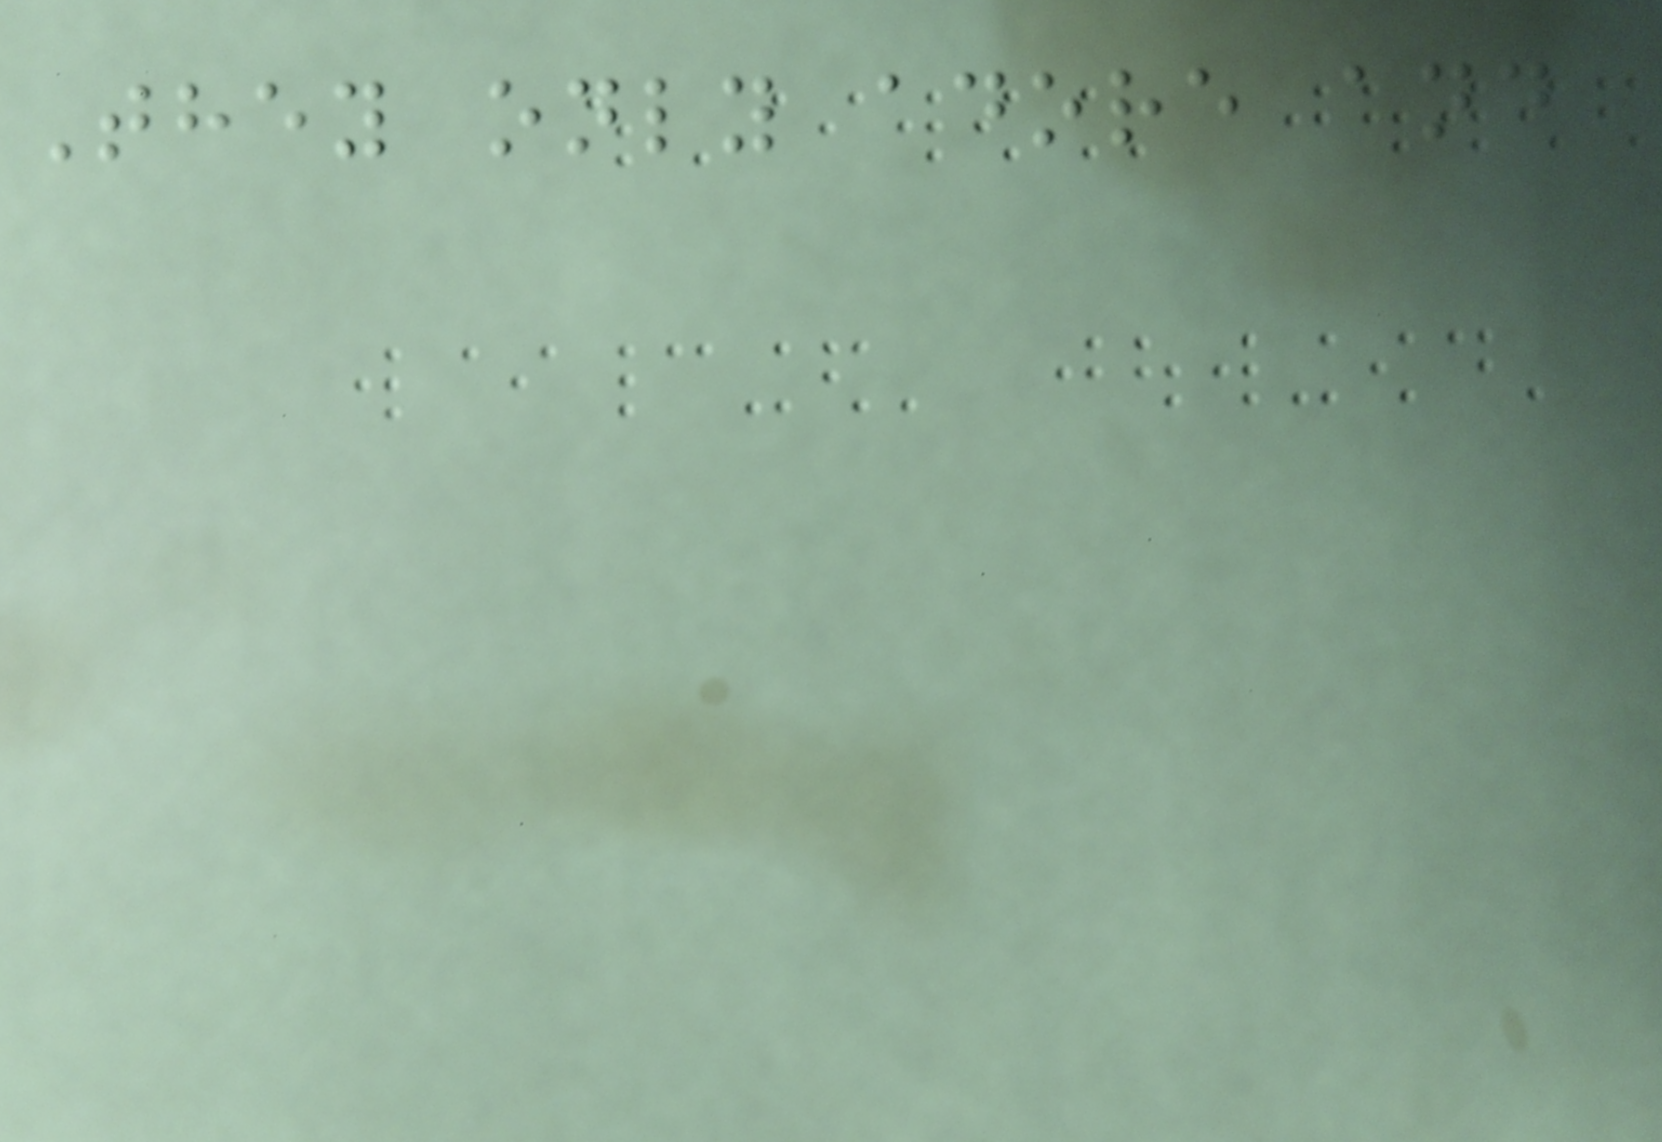They only adore and
